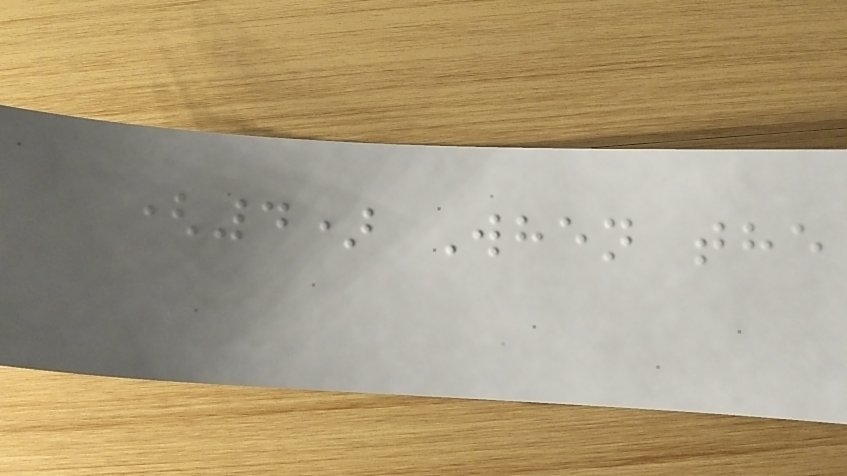(4) When the
